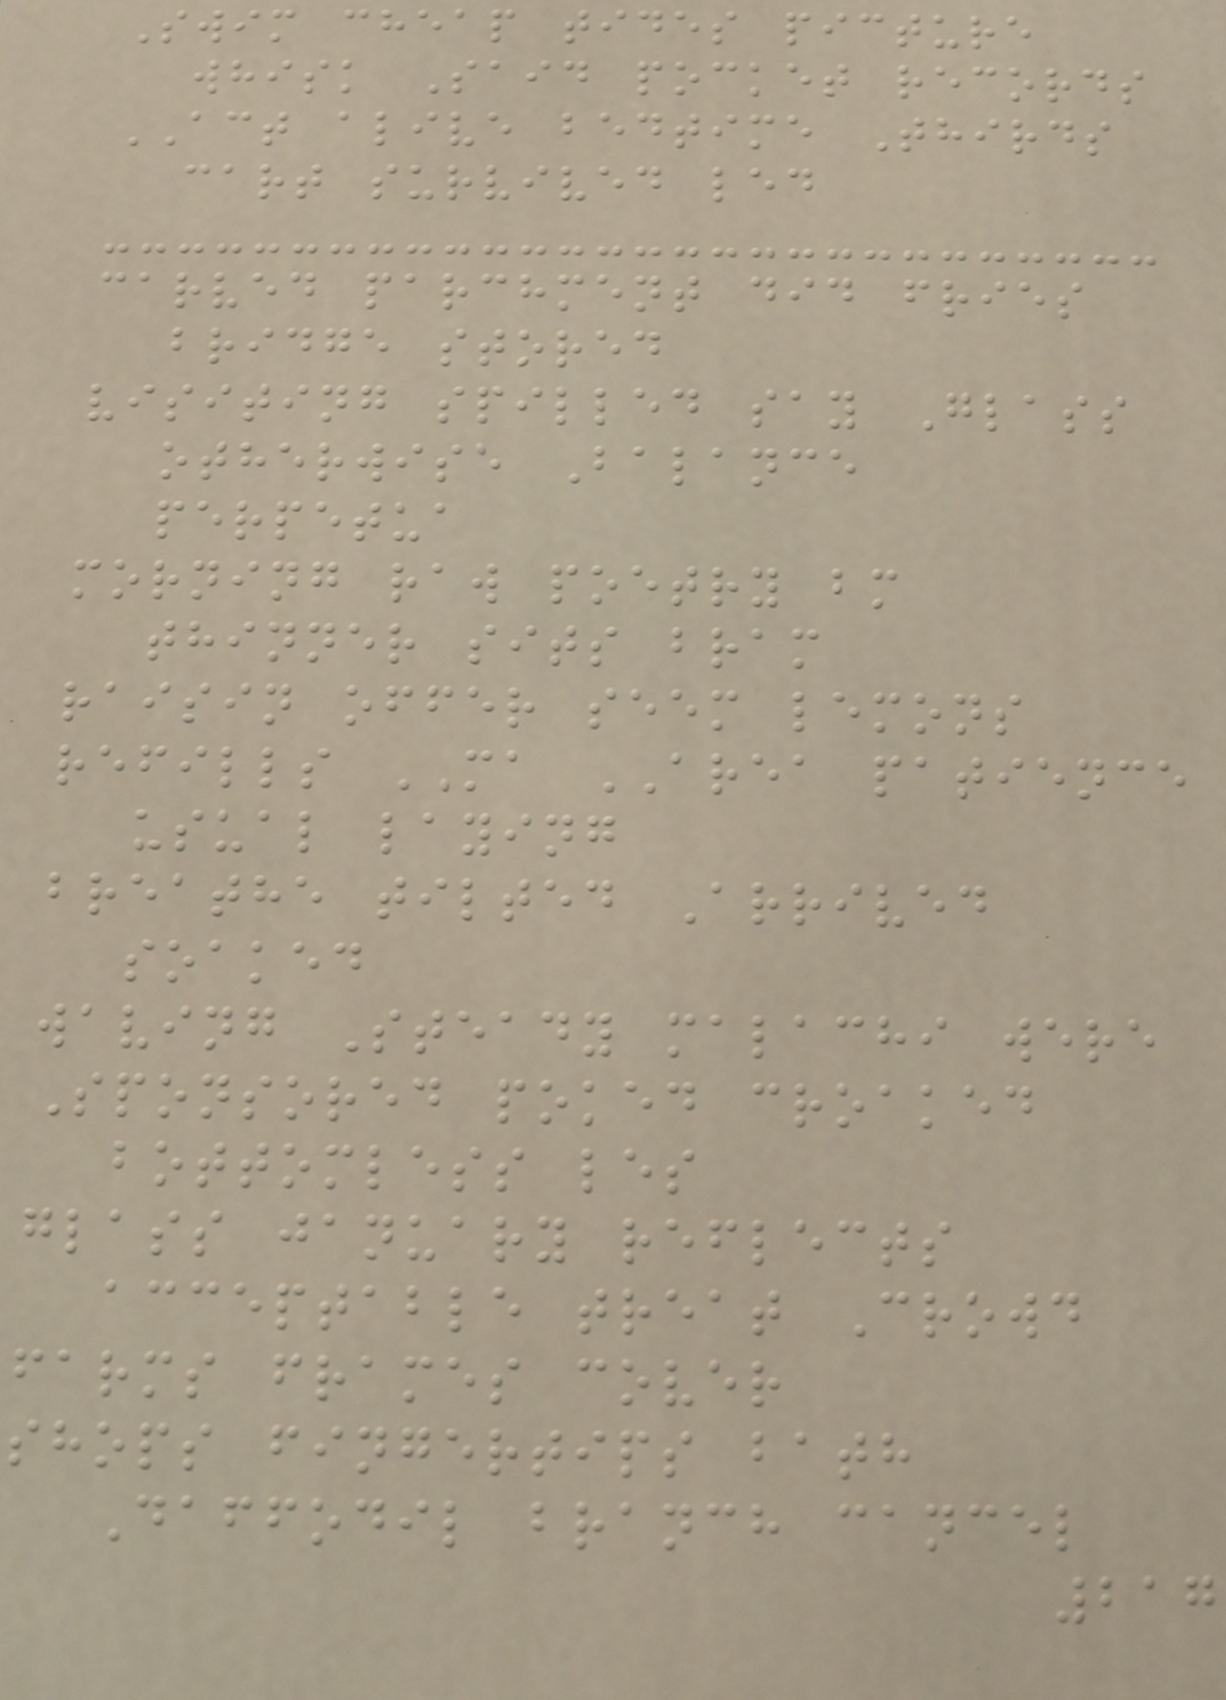Swim cheap tides picture
whisk Said pocket records
ACT alive bedtime Thirds
cart survived led
carved parchment did fries
bridge stored
visiting spilled say Glass
otherwise Balance
perpetua
morning raw poetry bm
thinner sits bram
raisin offer seem lemons
refills MA AREA patience
usual laying
breathe tilted Arrived
soaked
waving Steady malachi were
Sponsored poked croaked
bottomless les
glass january reflects
acceptable treat Crowd
farms frames cover
shops fingertips bath
Daffodil branch cancel
217
